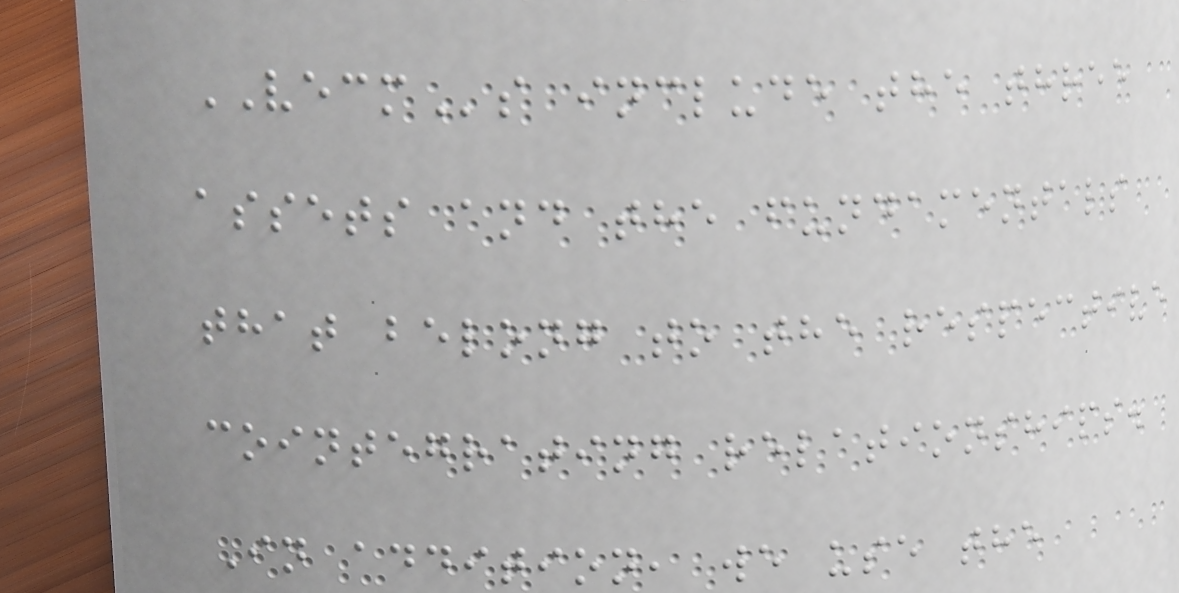VECMs include the three
assets and the fundamentals
that belong to the respective
cointegrating relationships.
In addition, we use the
